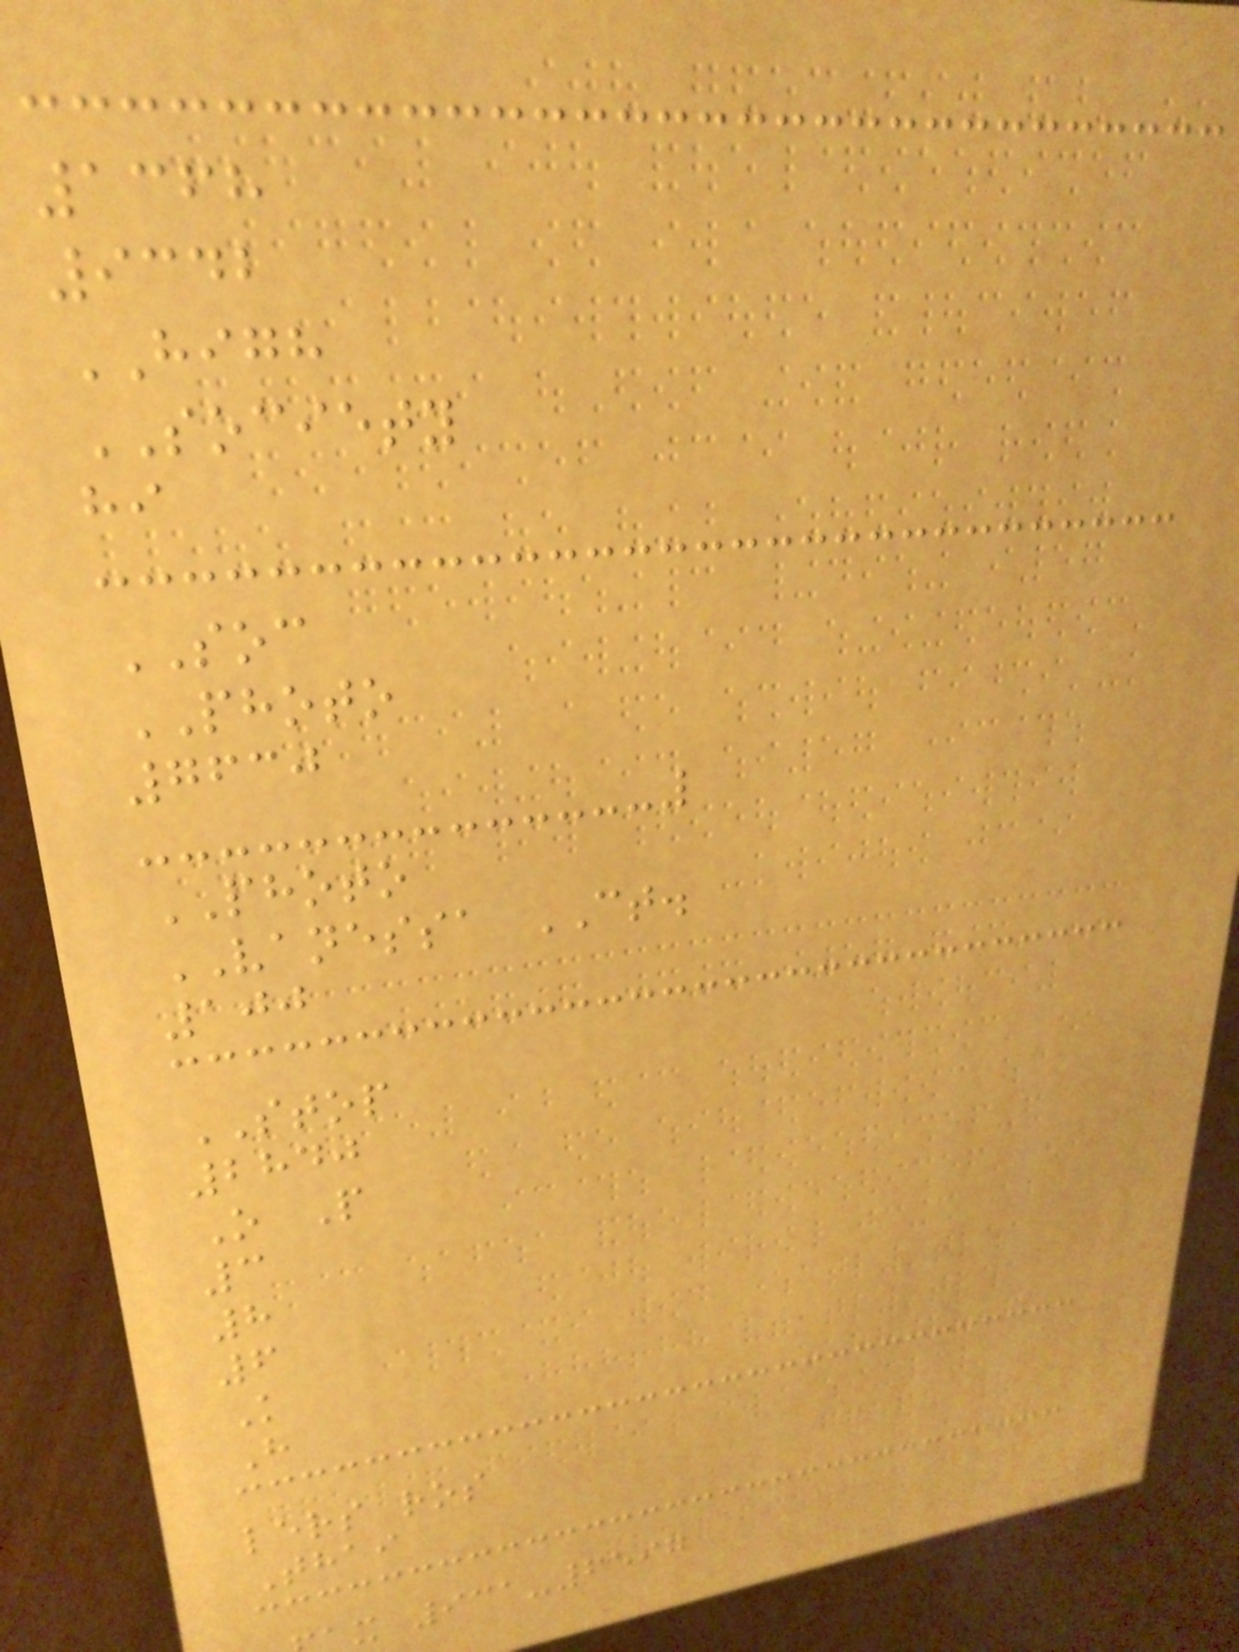1368
9342
HIGH
SOCIETY
hi
SOC
PHOTO
7630
PHOTO
VANESSA CT.
100
STOP
2840
O P
3
8
6
K
H
lers ros
Thai
x 931-6597
